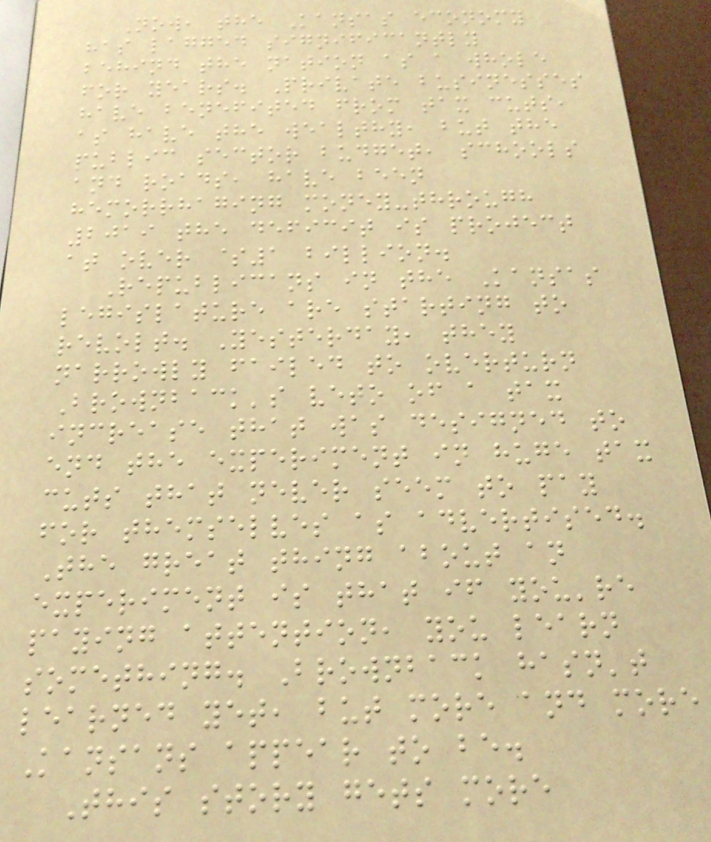Now, the Kansas economy
has lagged significantly
behind the nation as a whole
for years. Private businesses
have benefited from tax cuts,
as have the wealthy, but the
public sector budget, schools
and roads, have been
hemorrhaging money-through
2019 the deficit is project
at over $1 billion.
Republicans in the Kansas
legislature are starting to
revolt. Yesterday, they
narrowly failed to overturn
Brownback's veto of a tax
increase that was designed to
end the experiment in huge tax
cuts that never seem to pay
for themselves as advertised.
The great thing about an
experiment is that if you're
paying attention, you learn
something. Brownback hasn't
learned yet, but more and more
Kansans appear to be.
This story gets more
